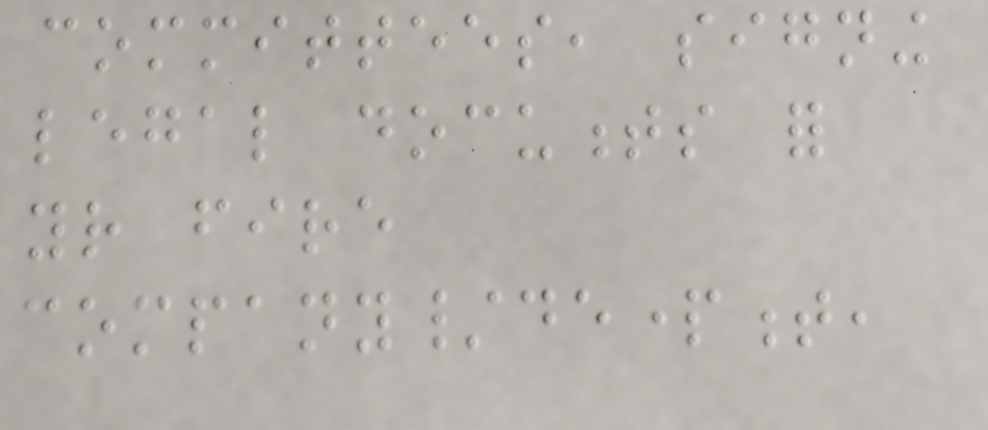committees, signing
legal documents for
your fire
company/department,
